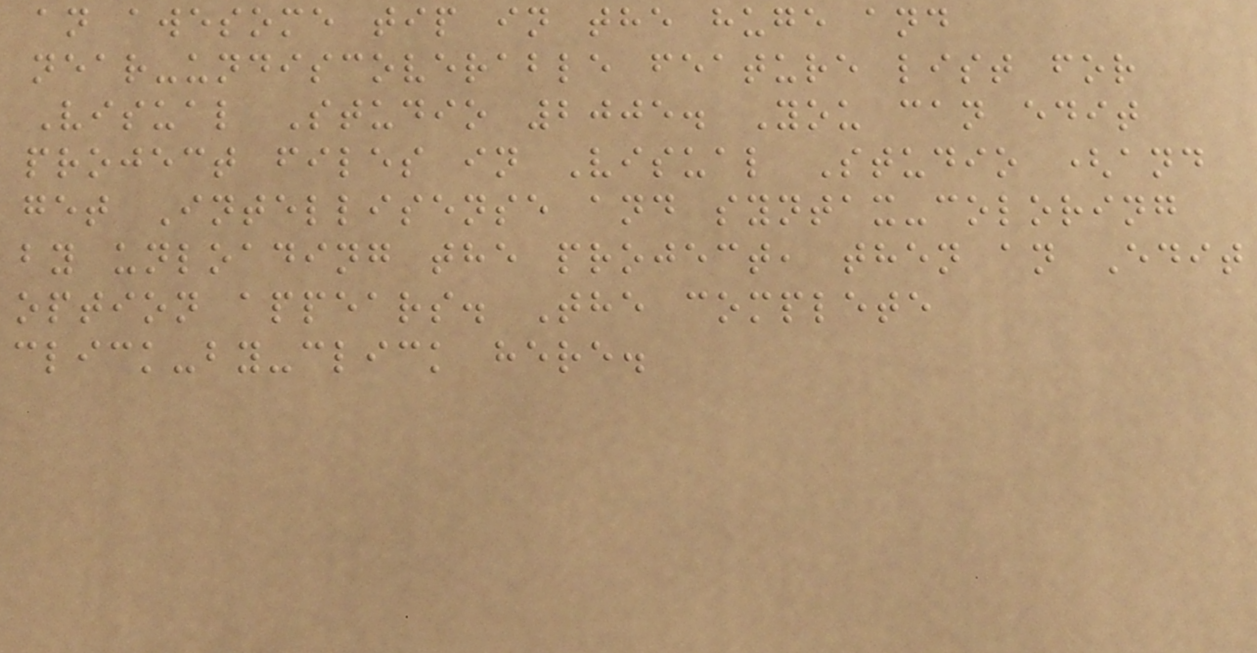an awesome tip in the huge and
near-undiscoverable feature list for
Visual Studio 2005. You can edit
project files in Visual Studio (and
get Intellisense and syntax-coloring
by unloading the project, then an Edit
option appears. The complete
click-by-click here.
